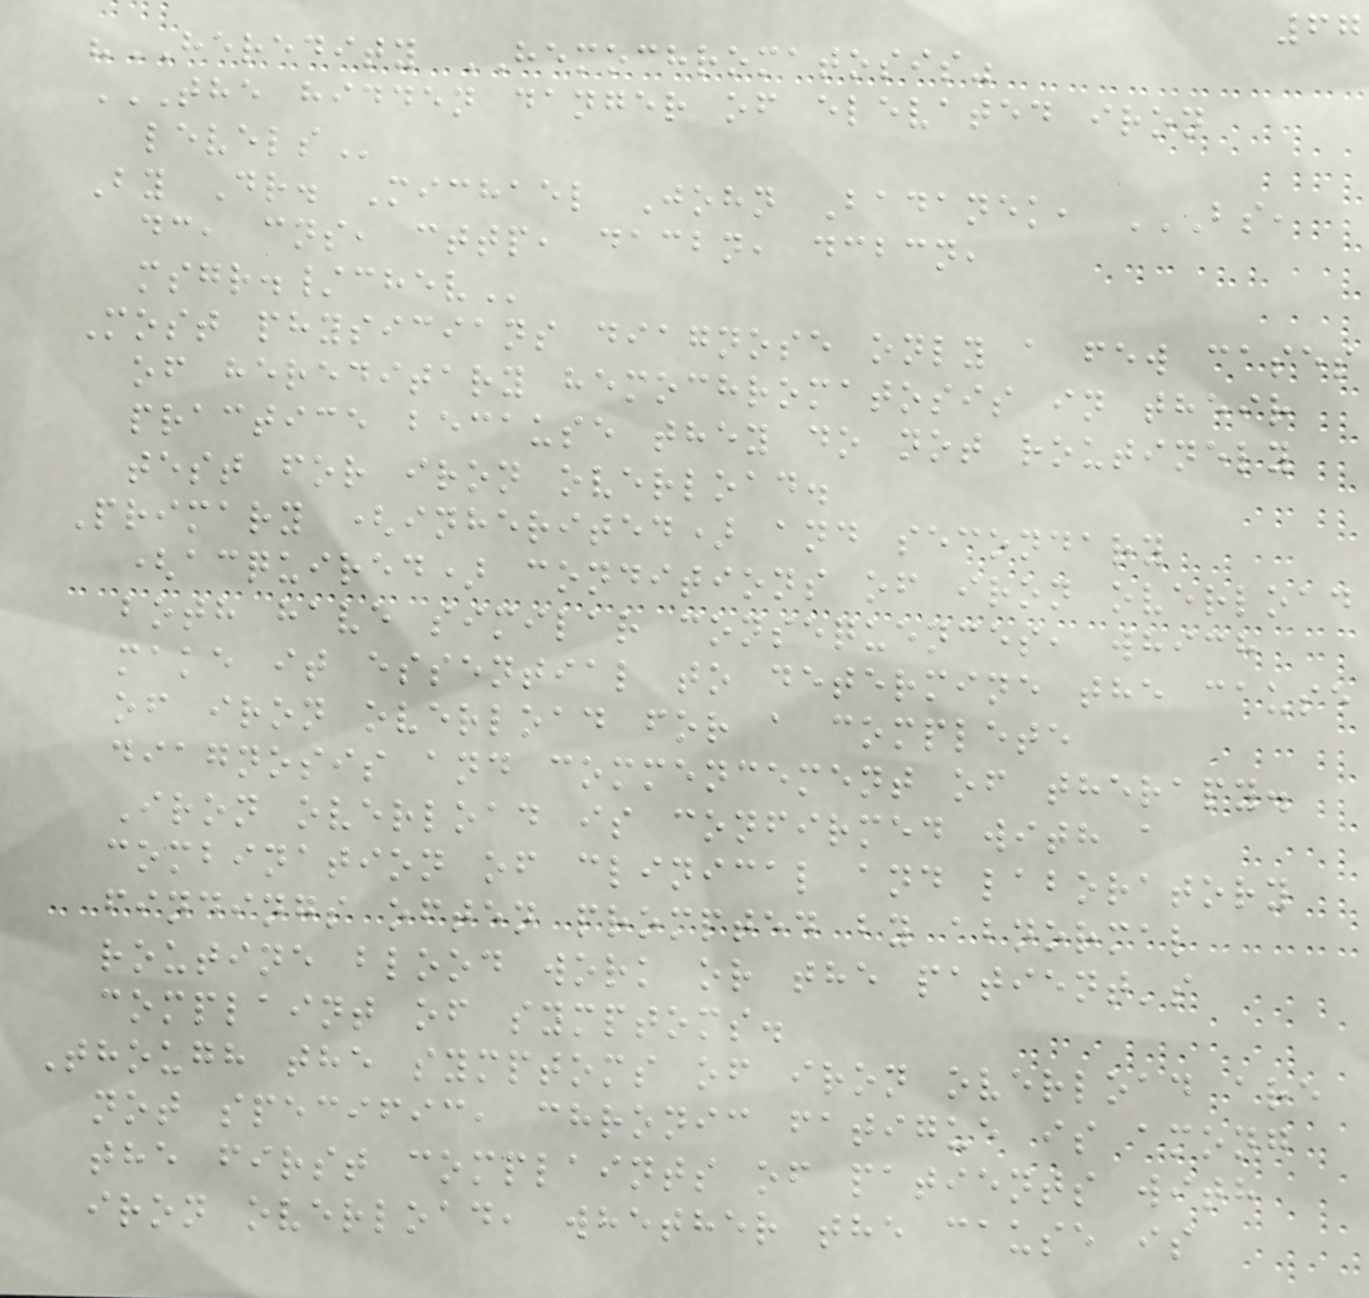67
"HEREDITY HEMOCHROMATOSIS"
THE HIDDEN DANGER OF ELEVATED IRON
LEVELS
By Dr. Michael John Badanek, BS,
DC, CNS, CTTP, DACBN, DCBCN,
MSGR./CHEV
Most physicians diagnose only a few cases
of hereditary hemochromatosis in their
practice because they do not routinely
test for iron overload.
Primary (inherited) and secondary
(acquired) conditions of iron overload
both have similar consequences, which
make it essential to determine the cause
of iron overload for a complete
diagnosis and commencement of therapy.
Iron overload is confirmed with a
combination of clinical and laboratory
findings often prompted by abnormal
routine blood work or the patient's
complaint of symptoms.
Though the symptoms of iron overload are
not specific, chronic fatigue is among
the first complaints of patients with
iron overload, whether the cause is
